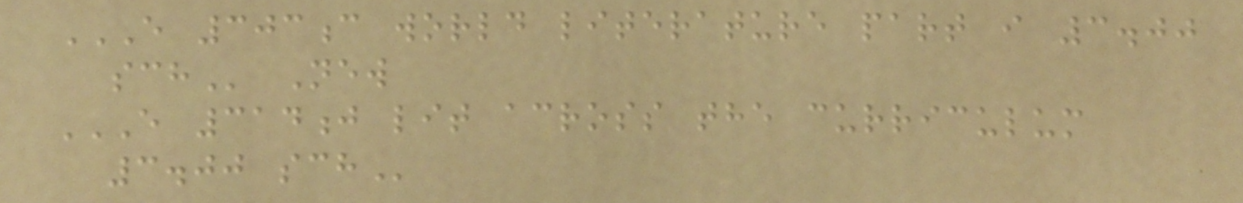E 303C WORLD LITERATURE PART I 3.00
SCH New
E 314J LIT ACROSS THE CURRICULUM
3.00 SCH
